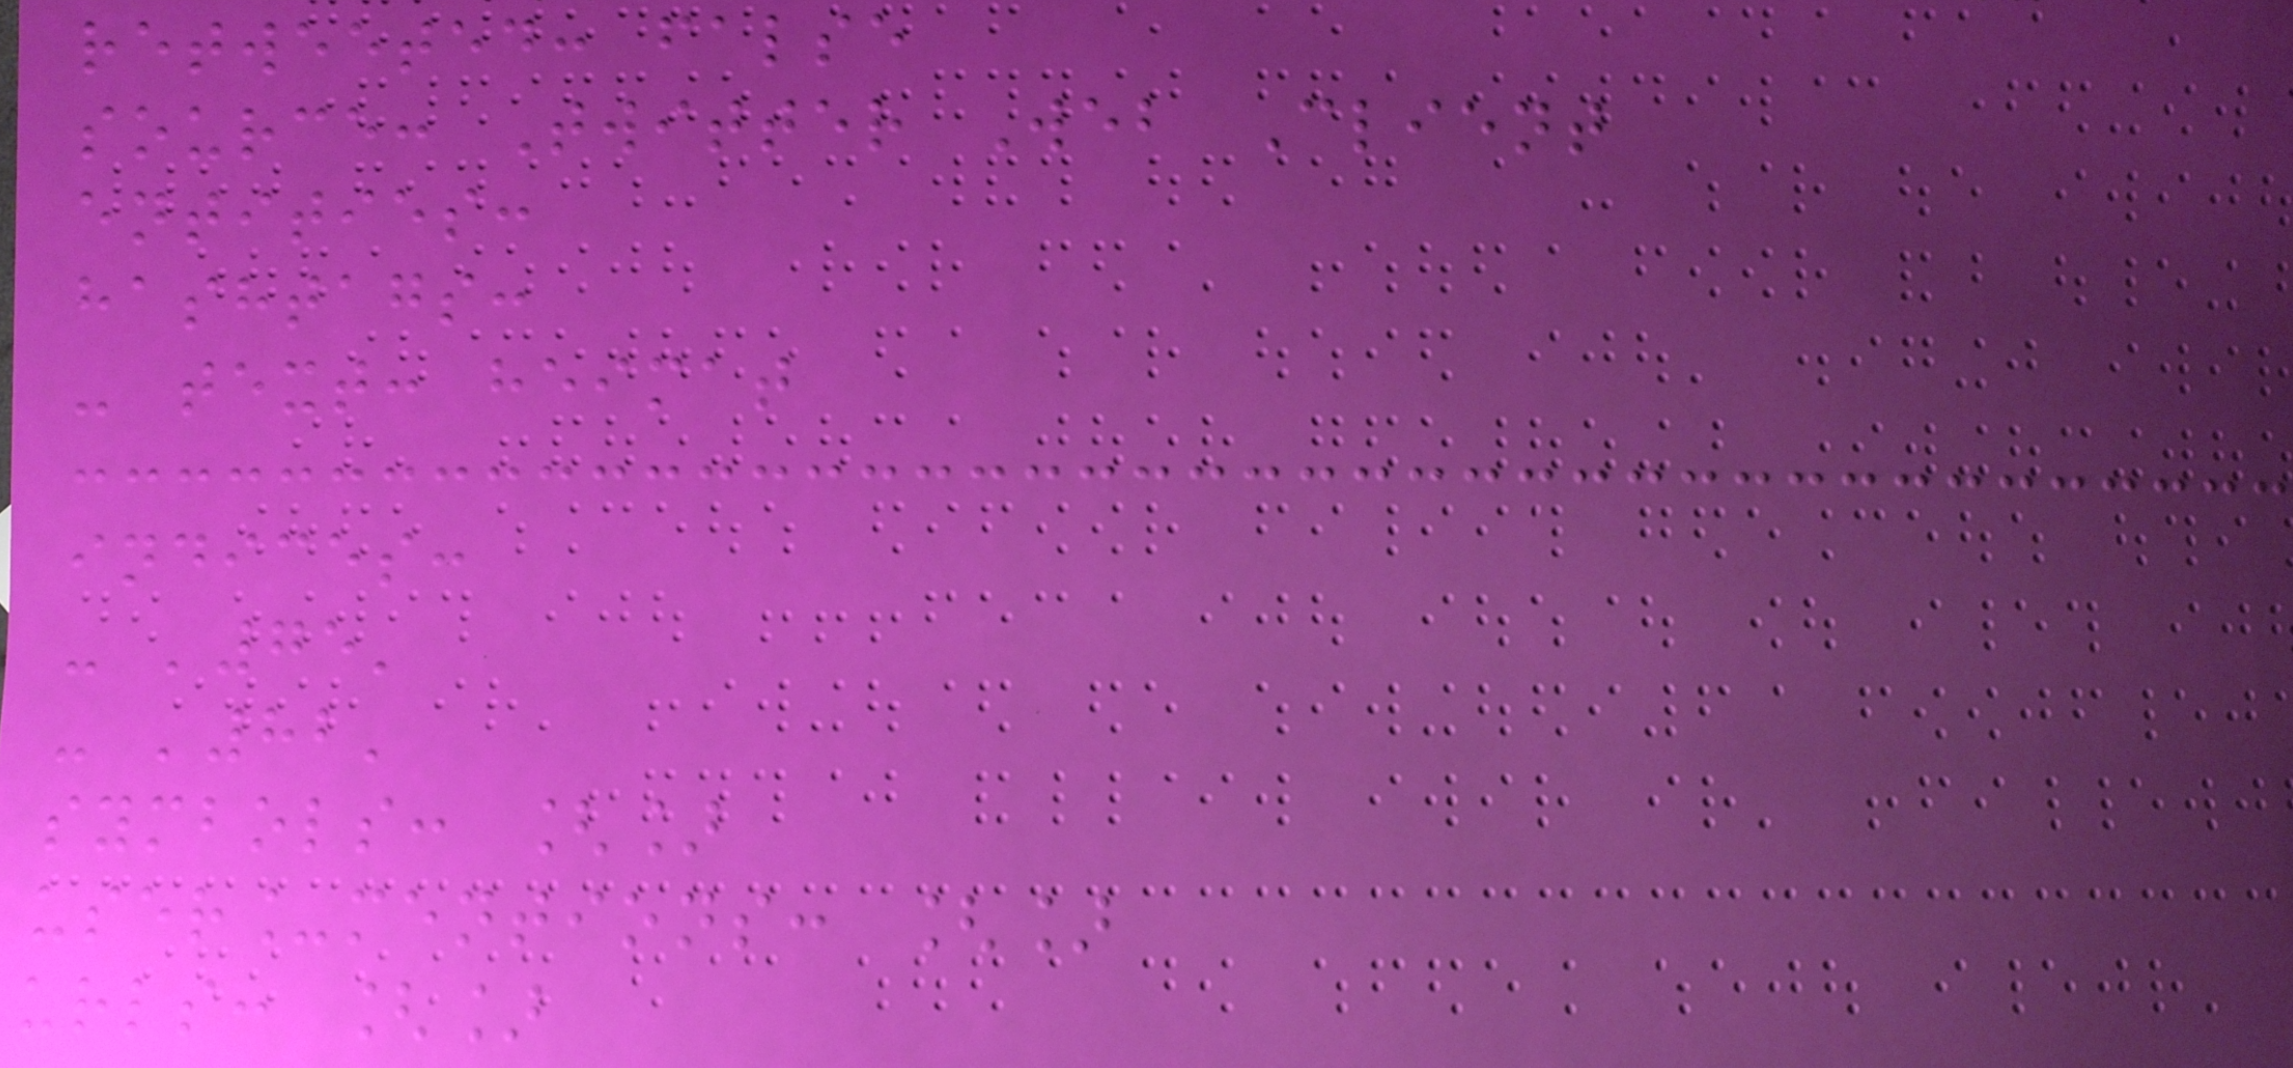retweeted: false
source: Twitter Web Client
entities:
hashtags:
- text: heimat
indices:
- '75'
- '82'
symbols: []
user_mentions: []
urls: []
